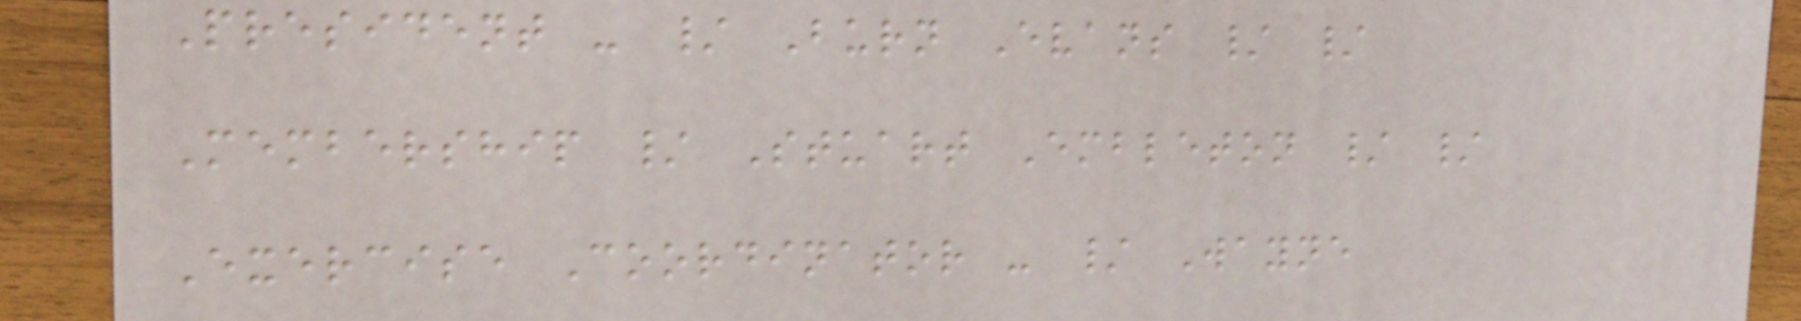President - / Burn Evans / /
Membership / Stuart Embleton / /
Exercise Coordinator - / Wayne
